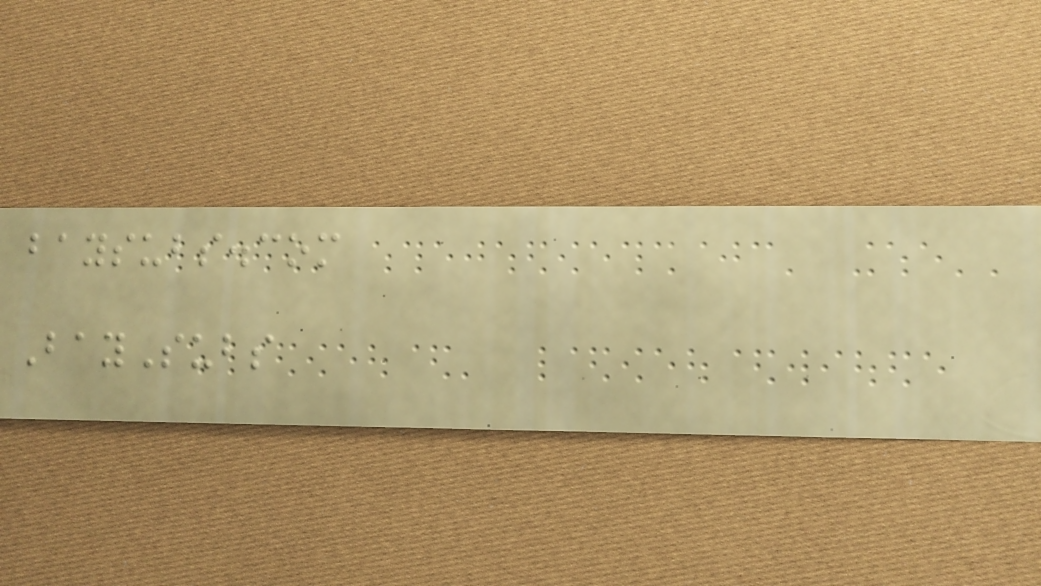baysubs.com
BaySubs
